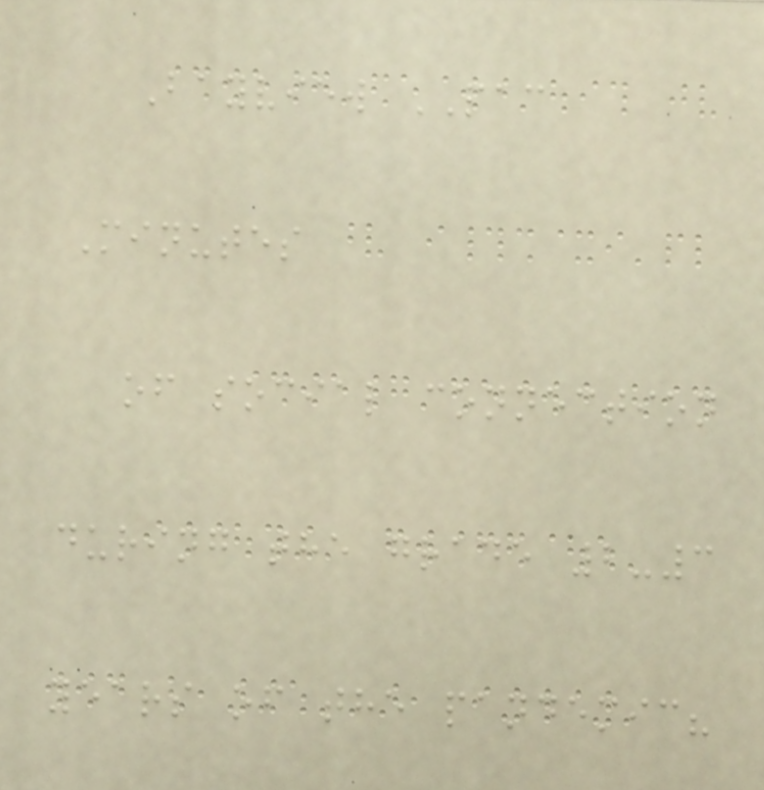Bayview PAC
Minutes
of social connection
during the grade 2-3
years of the pandemic?
